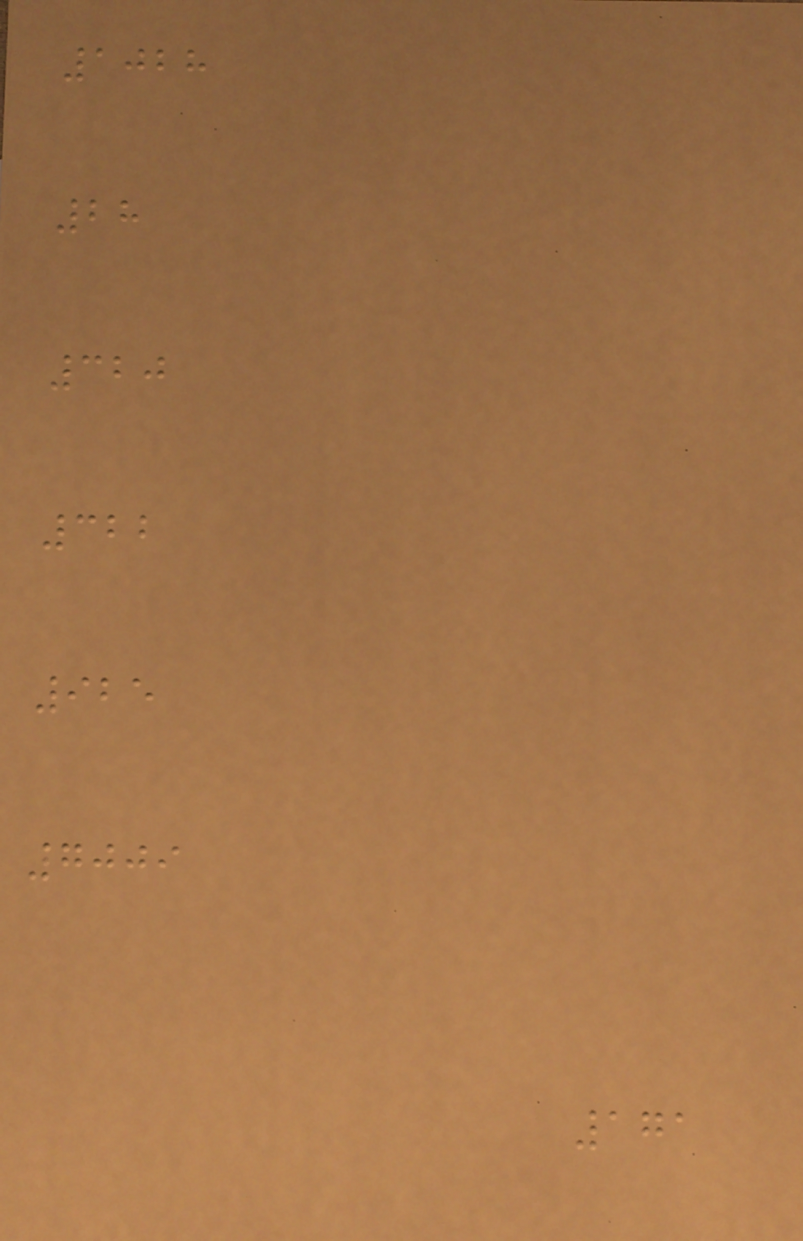1028
28
320
322
925
7009
171
